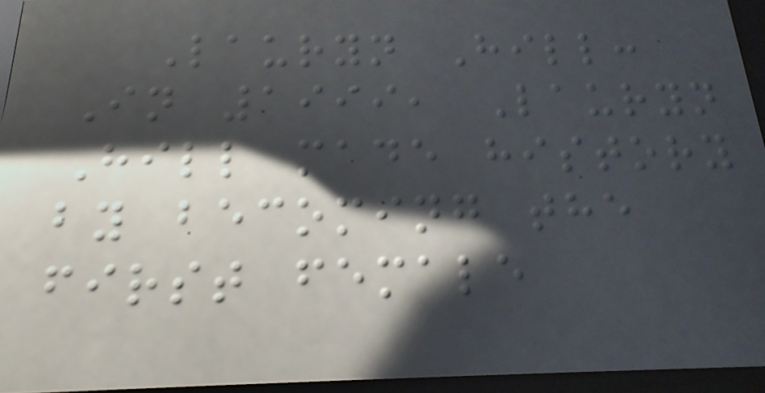Lauryn Hill:
In 1999, Lauryn
Hill made history
by becoming the
first female
